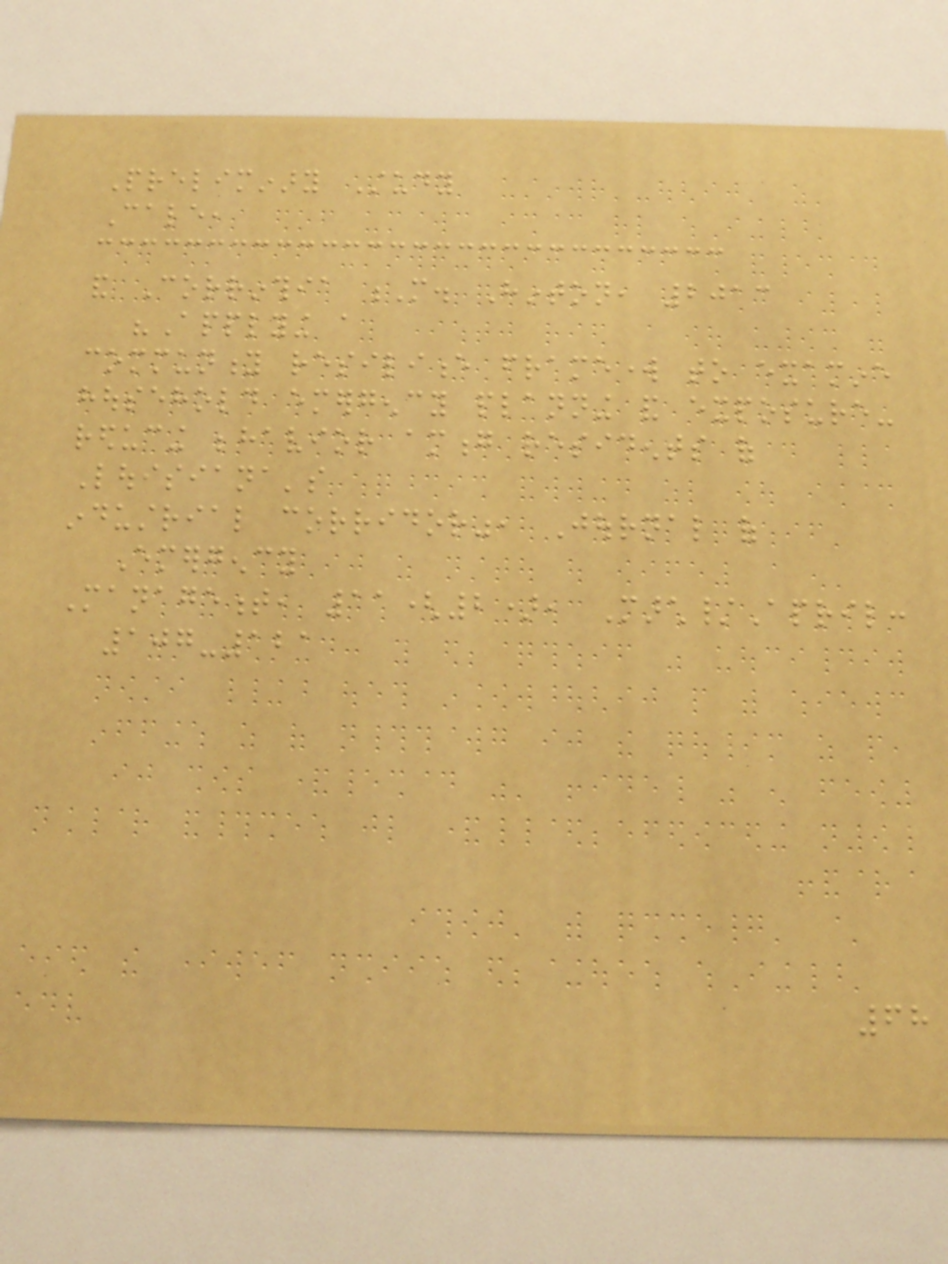Preliminary Study
Cale,
and Corrinthia M. Hinton, 2013
"Applying a
community resilience framework to examine
household emergency planning and exposure-
reducing behavior among residents of
Louisiana's
industrial corridor", Journal of
Emergency
Management, 11(2), March/April:
107-121
68
